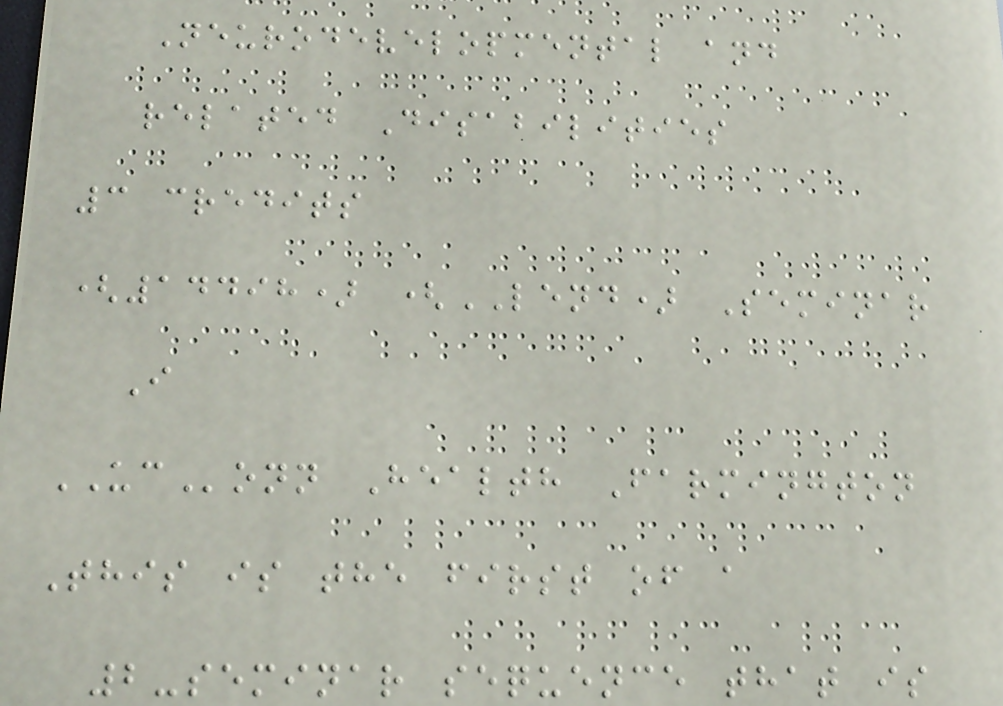Neurodevelopmental and
related Disabilities
3 credits
(14498) (LEND) Seminar
I
UConn Health Farmington
This is the first of a
2-seminar sequence that is
